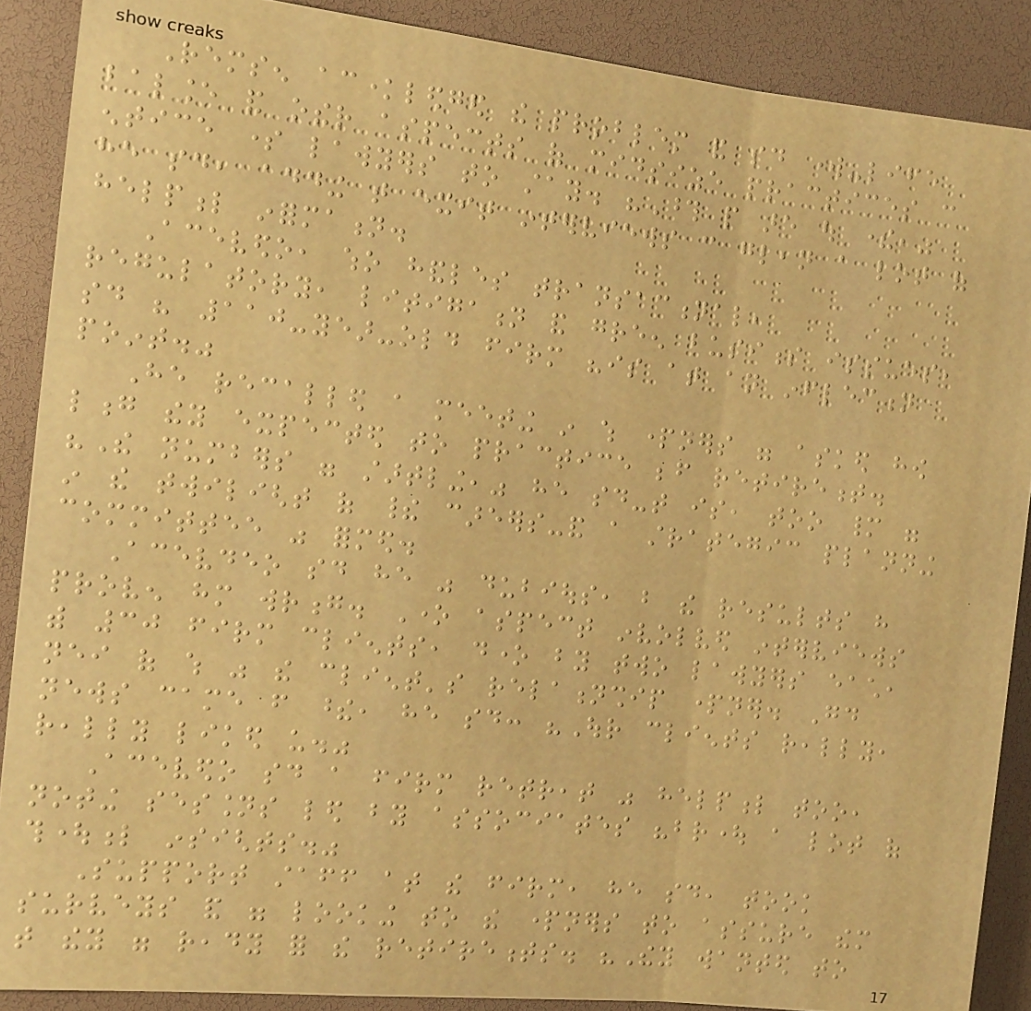Remsen acknowledged the problem and said work-life
balance and other aspects of midsize practices can
entice some lawyers to stay. "Those people are out there,"
he said, adding that exit interviews can glean a lot of
helpful information.
Acevedo, who handles transactional,
regulatory, litigation and green business issues,
said his 110-year-old firm "is at an inflection
point."
He recalled a meeting in which partners were asked how
long they expected to practice before retirement.
"The numbers were startling," he said-that is, too many were
in the twilight of their careers-and a strategic planning
committee was formed.
Acevdeo said he was dubious, but the results have
proven him wrong. One aspect involved interviews
with 30 firm clients, done by two lawyers each,
neither of which was the client's relationship partner. Good
news came from these, he said: "Our clients really,
really liked us."
Acevedo said a firm retreat was helpful too,
noting sessions led by associates "brought a lot of
thoughtful insights."
Support staff at the firm, he said, took
surveys and were looking to the partners to assure them
that they were ready for the retirements. "They wanted to
